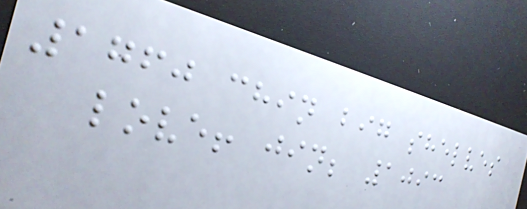1760 chin big shelves
love! jin; 1093
